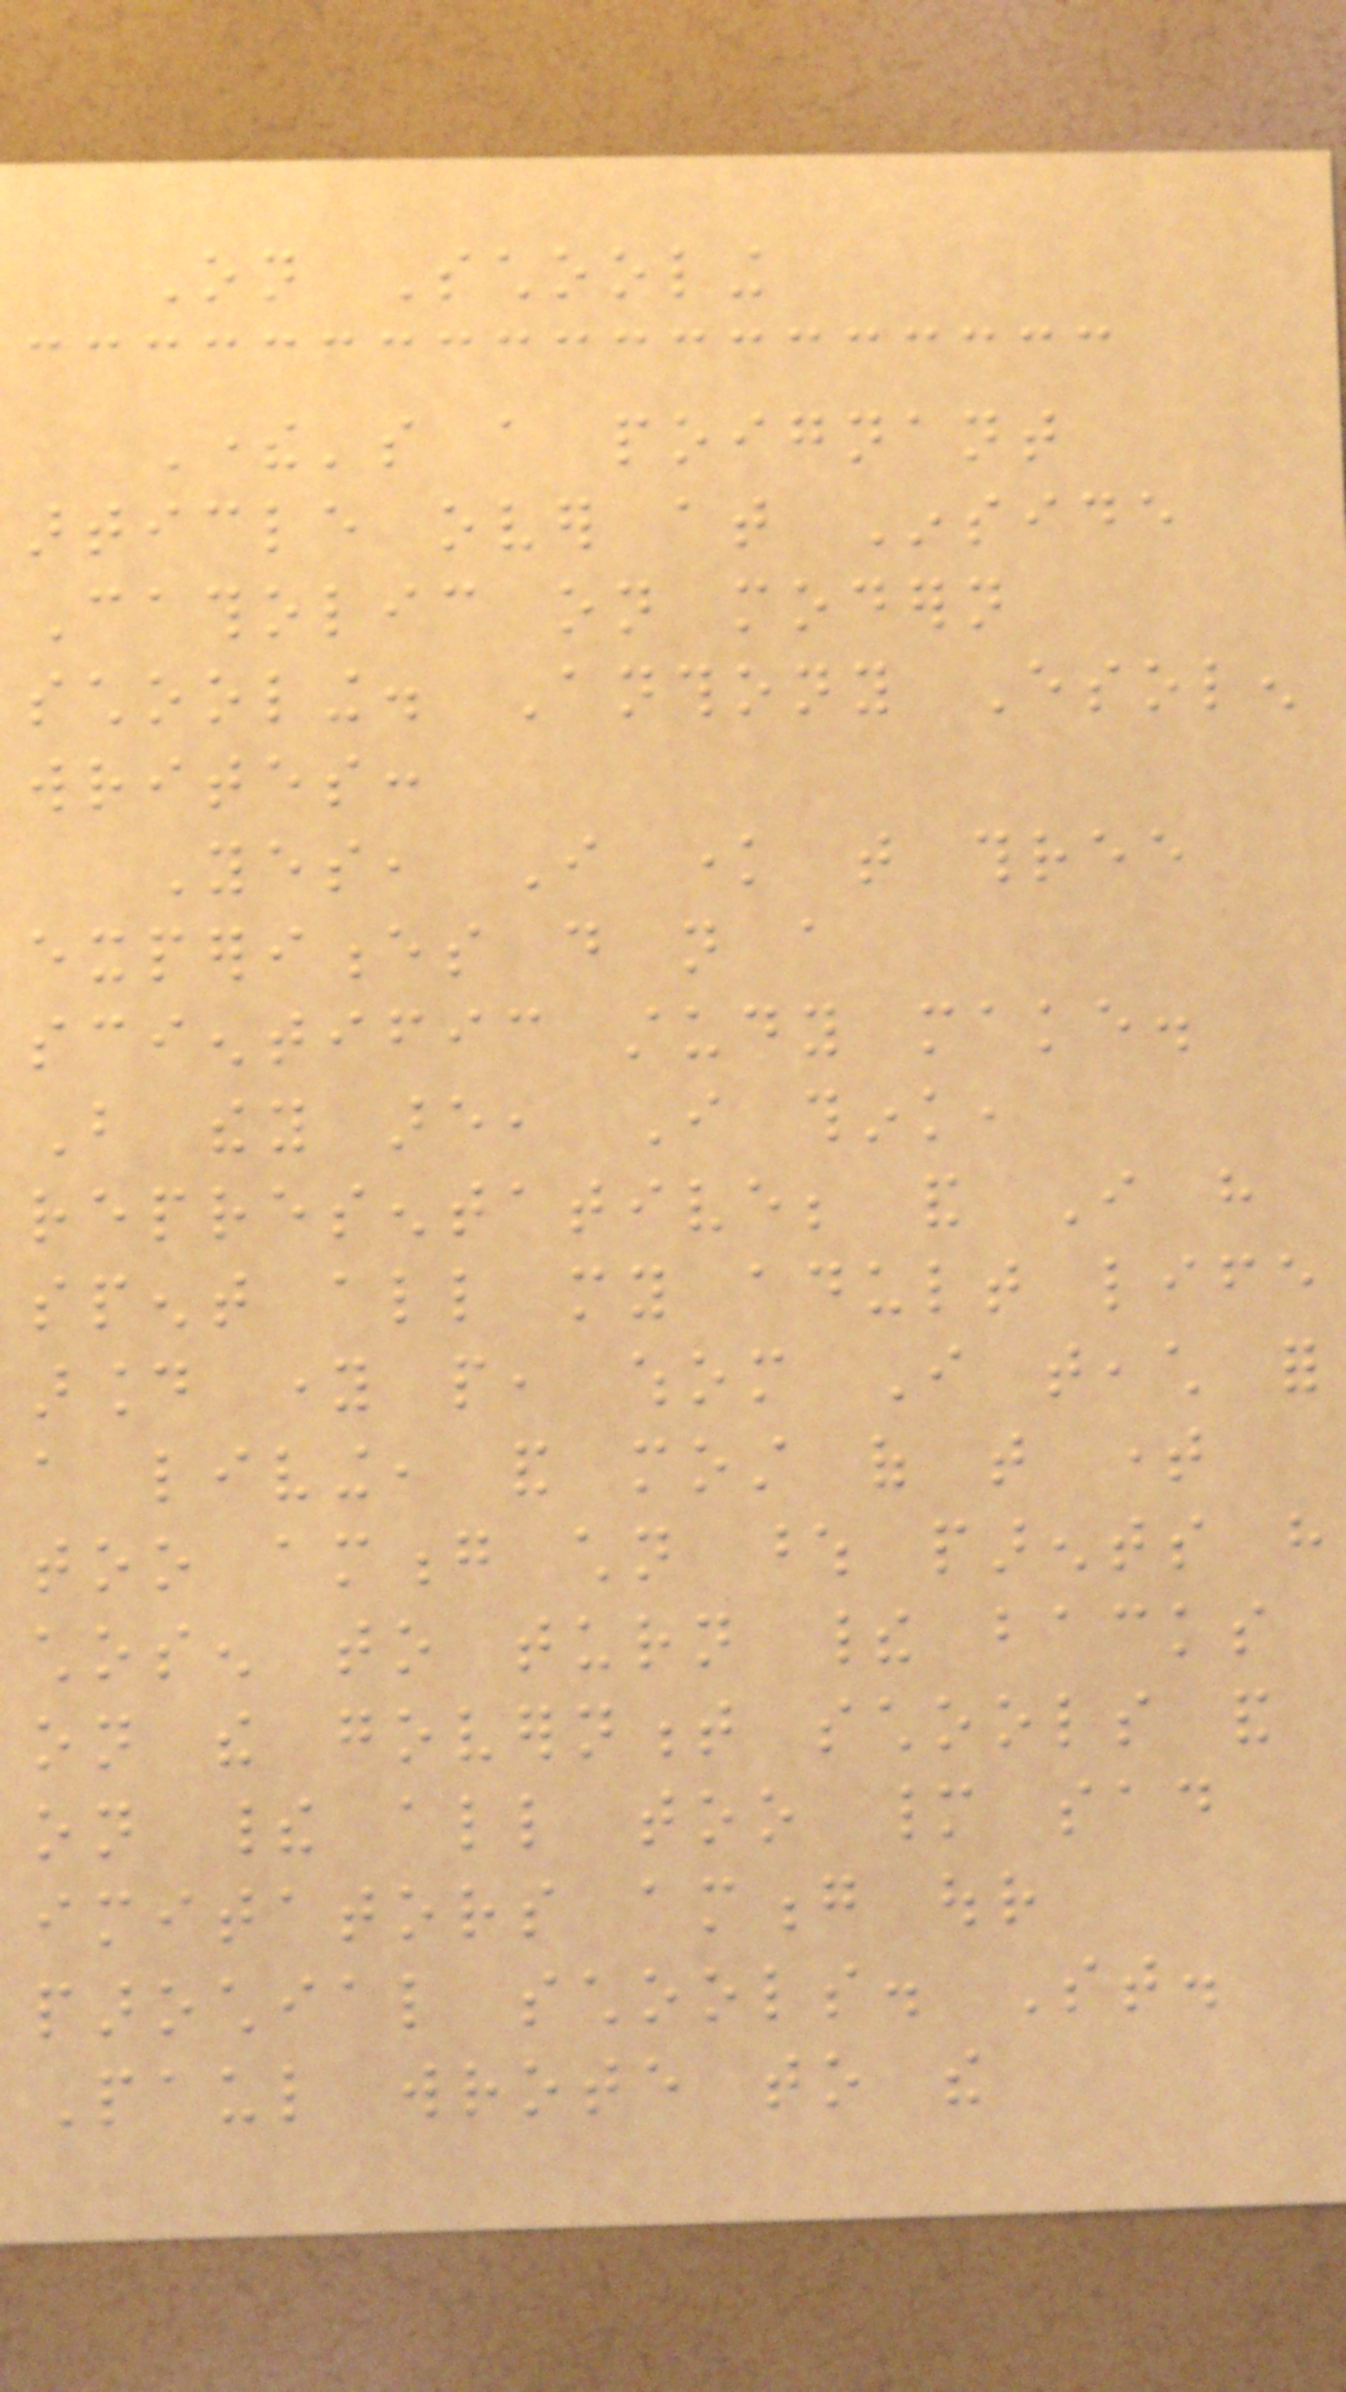On Schooling
There's a poignant
article over at Inside
Catholic on modern
schooling. Anthony Esolen
writes:
Yes, I know that three
experiences do not a
scientific study make.
But they are, I think,
representative; and I have
spent all my adult life
around young people, whom I teach for
a living, and most of that time
too among children whose parents have
chosen to turn their backs
on the government schools and
on their all too many sad
imitators among our
parochial schools. St.
Paul wrote to the
